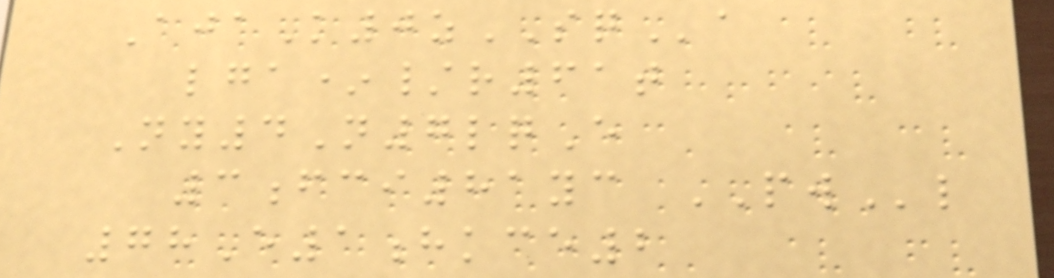AjaK0zSQa
lga*/r61t
Ny4N7lqE
3fci81yc PWl
78E1hkce2
